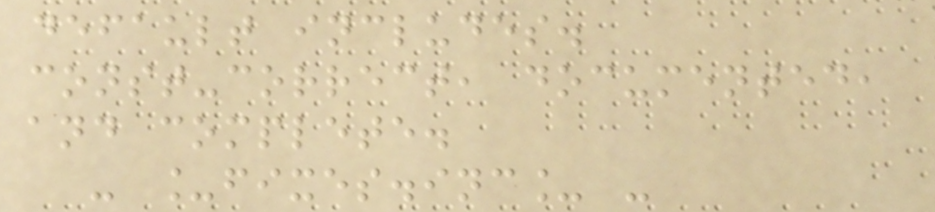default includes.
const-correct, documented,
and complete.
- _fixes.inc_ -
